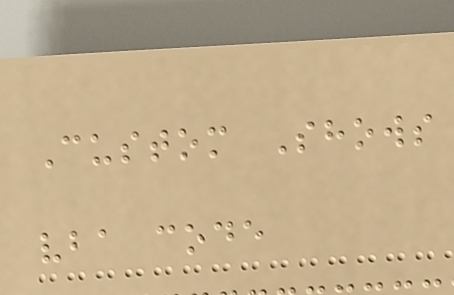Custom Shows
vba code
